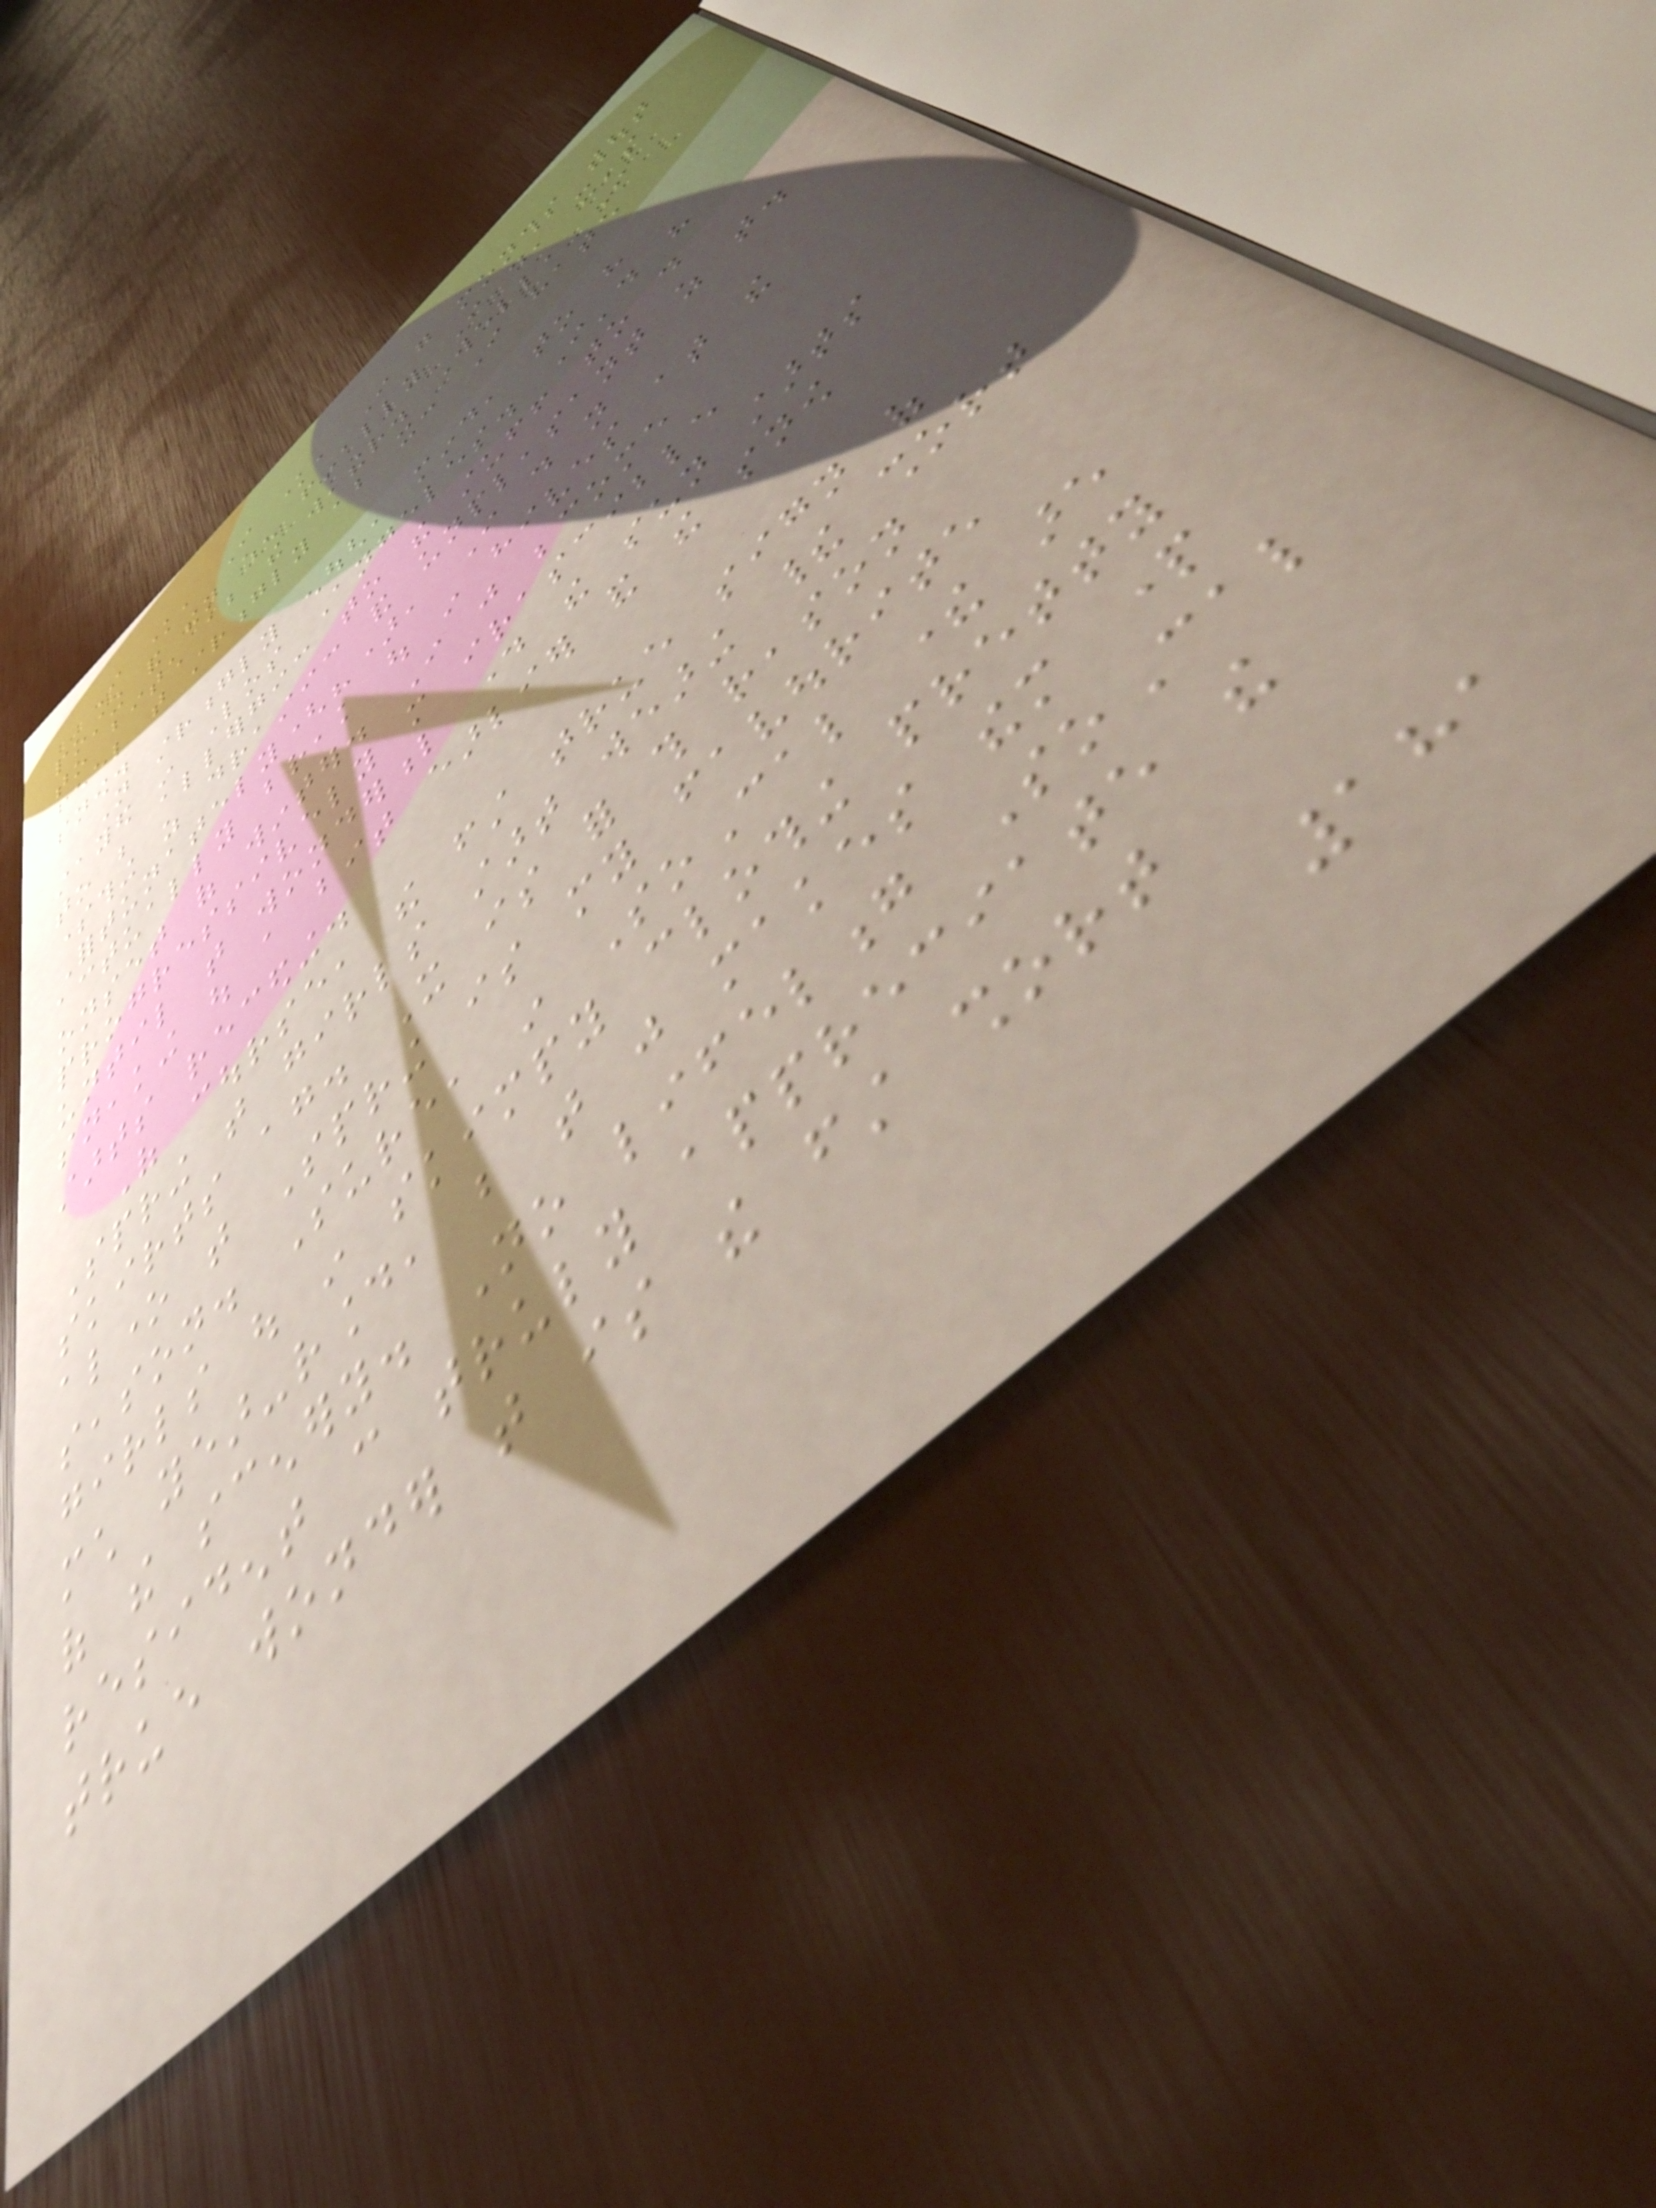I know, I know, I go months without
posting and then when finally I do, it's
to bitch about the weather. Well, I
feel that strongly about it: I hate
snow.
Not strongly enough, mind, to have
stayed in Los Angeles. I'd have
to be allergic to the stuff to do
something as drastic and unpleasant as that.
Fortunately(?), I do not
actually break out in hives at the
onset of winter. I just become
progressively more irascible
until that wonderful day the sun starts
sneaking out a bit earlier and the snow
starts receding.
Of course, the first true sign of
Spring that girls start wearing their short
skirts again. It is for this reason
alone that Spring is my favourite
season. Sure, in SoCal there are
girls out in skimpy clothing pretty
much year-round, but that just makes them part
of the scenery. No lifelong SoCal
resident can truly appreciate the
true wonder that is the first short
181
